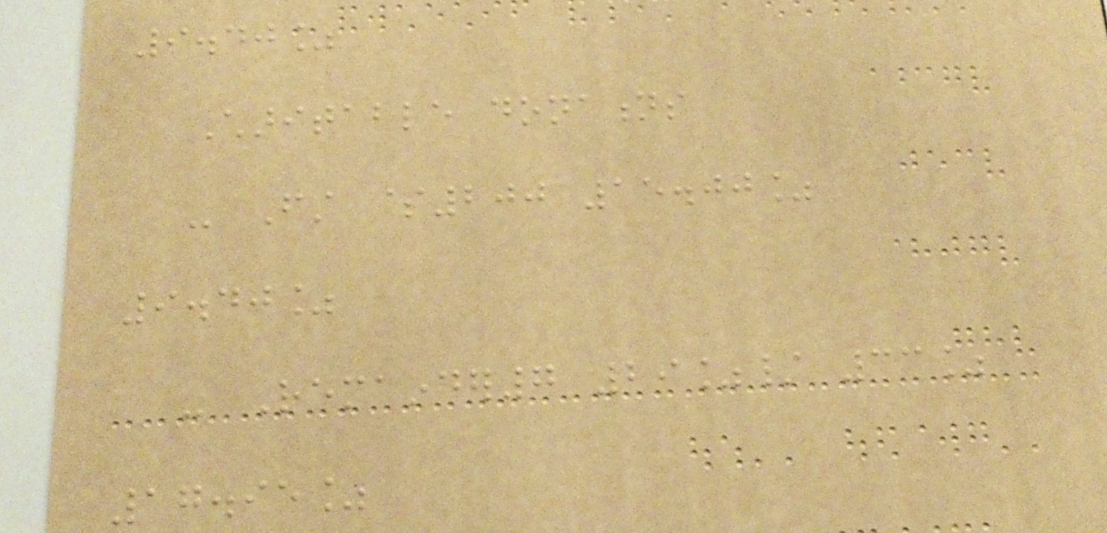9.40%
Charitable donations
- First $200 15.00%
9.40%
- Remainder7 29%/ 33%
17.95%
